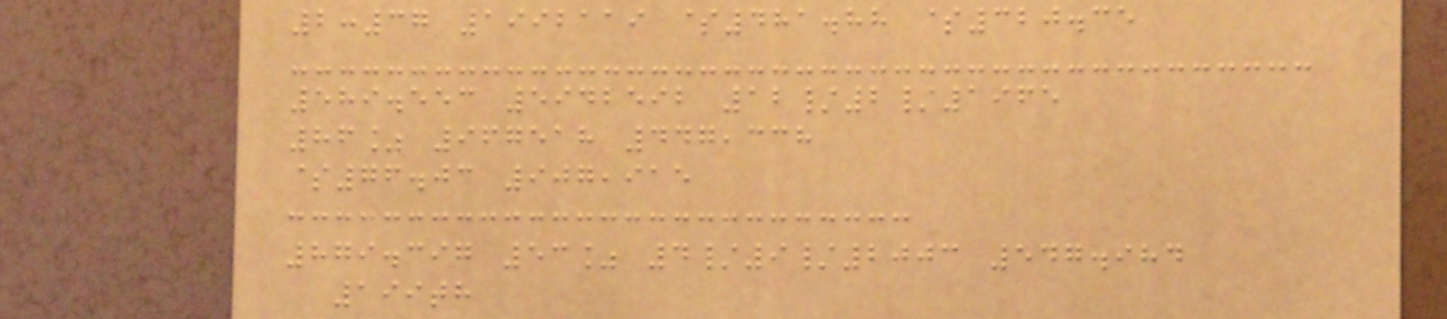2:37 1992119 $481.88 $320.35
589.553 5942592 12/2/1965
86% 967518 447,338
$76.03 907,915
879.397 53% 4/9/2003 547.984
199th
